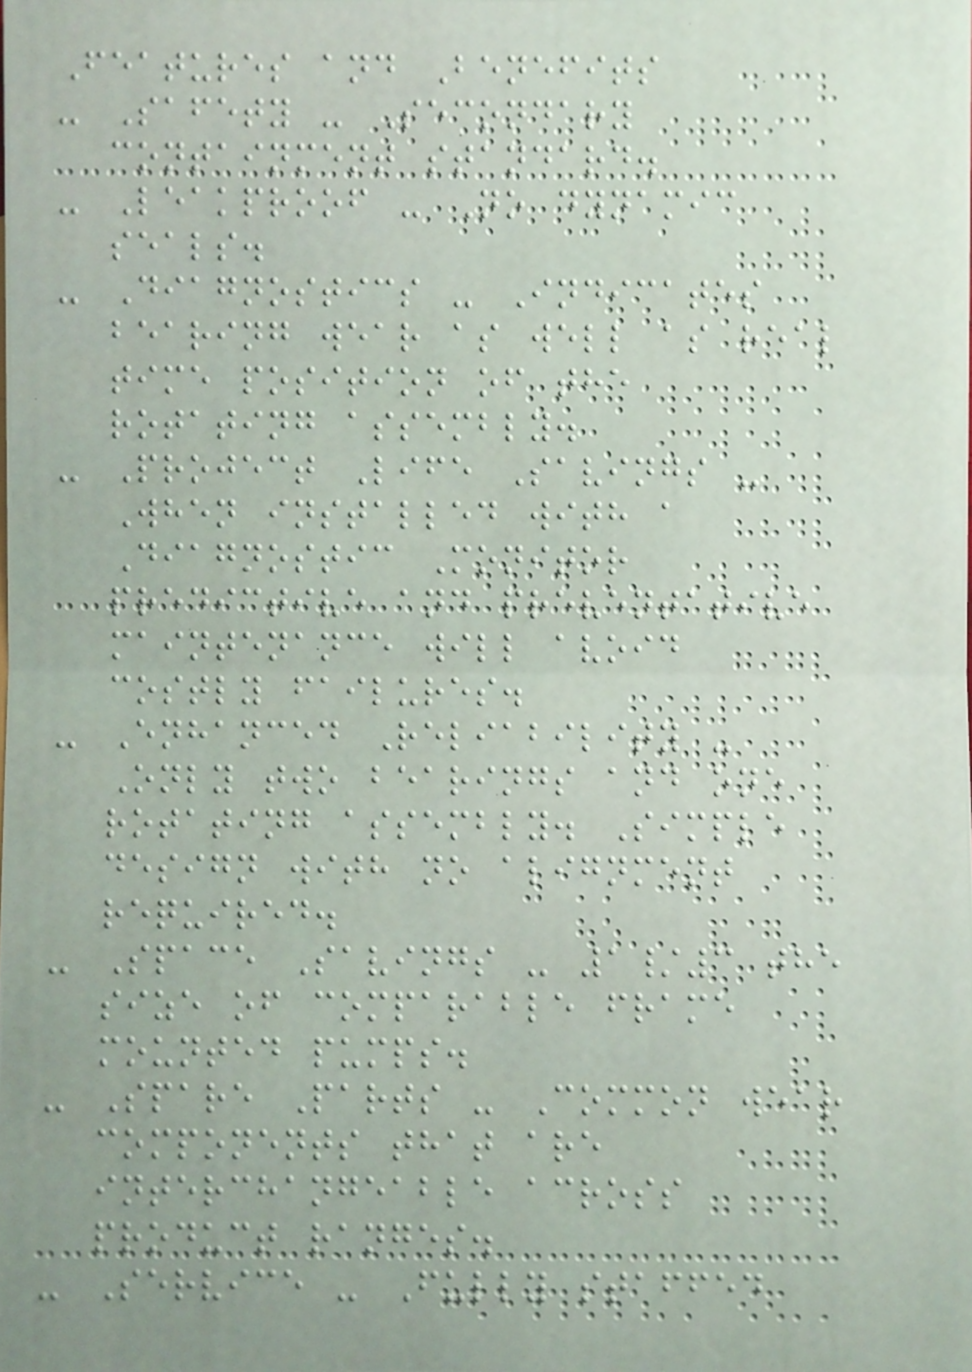Features and Benefits
- Safety - Secondary
containment standard.
- Leakproof - No dynamic
seals.
- Diagnostics - Indicates
bearing wear as well as real
time position of the
rotating assembly.
- Project Life Savings -
When installed with a
Diagnostic Monitor
predictive and preventative
maintenance will avoid
costly failures.
- Enhanced Reliability -
Only two bearings and one
rotating assembly. Simple
design with no alignment
required.
- Space Savings - 1/3 the
size of comparable frame
mounted pumps.
- Spare Parts - Common wear
components that are
interchangeable across
product ranges.
- Service - Fully staffed
